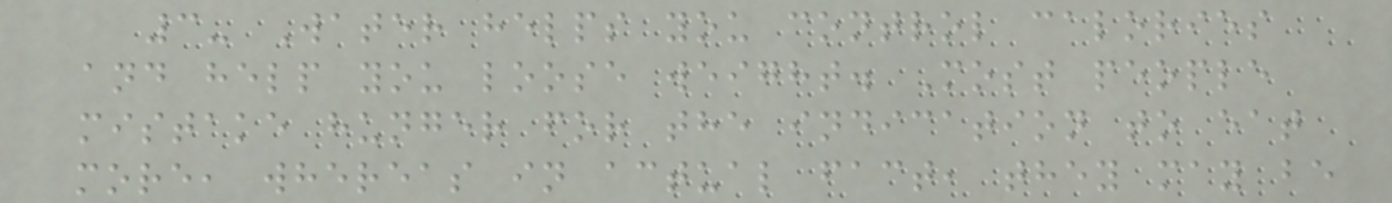3- Water helps you control calories
and help you loose weight. Most people
mistake hunger for the indication to eat
more, whereas in actual fact, they may be
